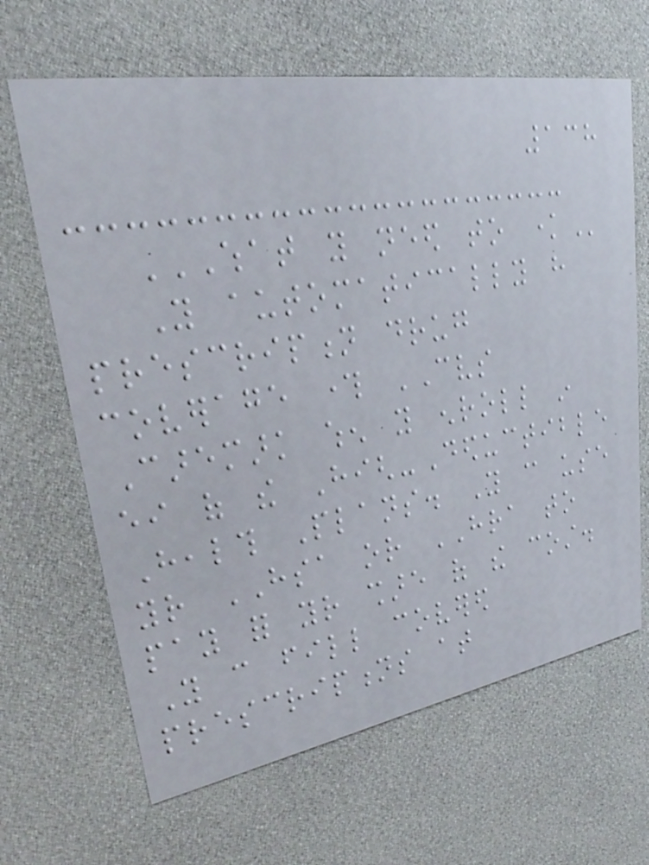138
WHAT YOU NEED TO KNOW
You automatically have
prescription drug
coverage through CVS
Caremark when you enroll in
either of the High-Deductible
Health Plans. You can use
your HSA or HRA to
pay for your share of the cost.
You can fill covered
prescriptions at
